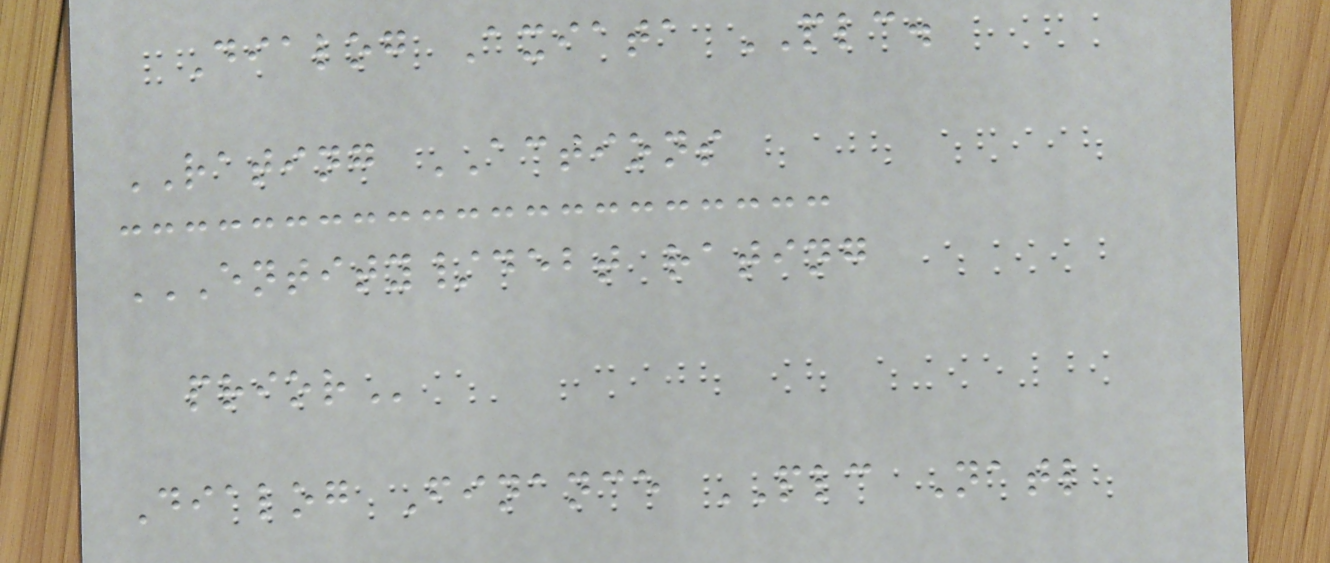Dialog Axiata PLC.
RATING ACTIONS
ENTITY/DEBT RATING
PRIOR
Dialog Finance PLC Natl
